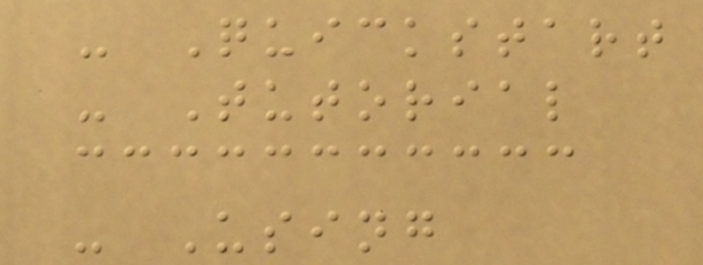- Quickstart
- Tutorial
- Using
